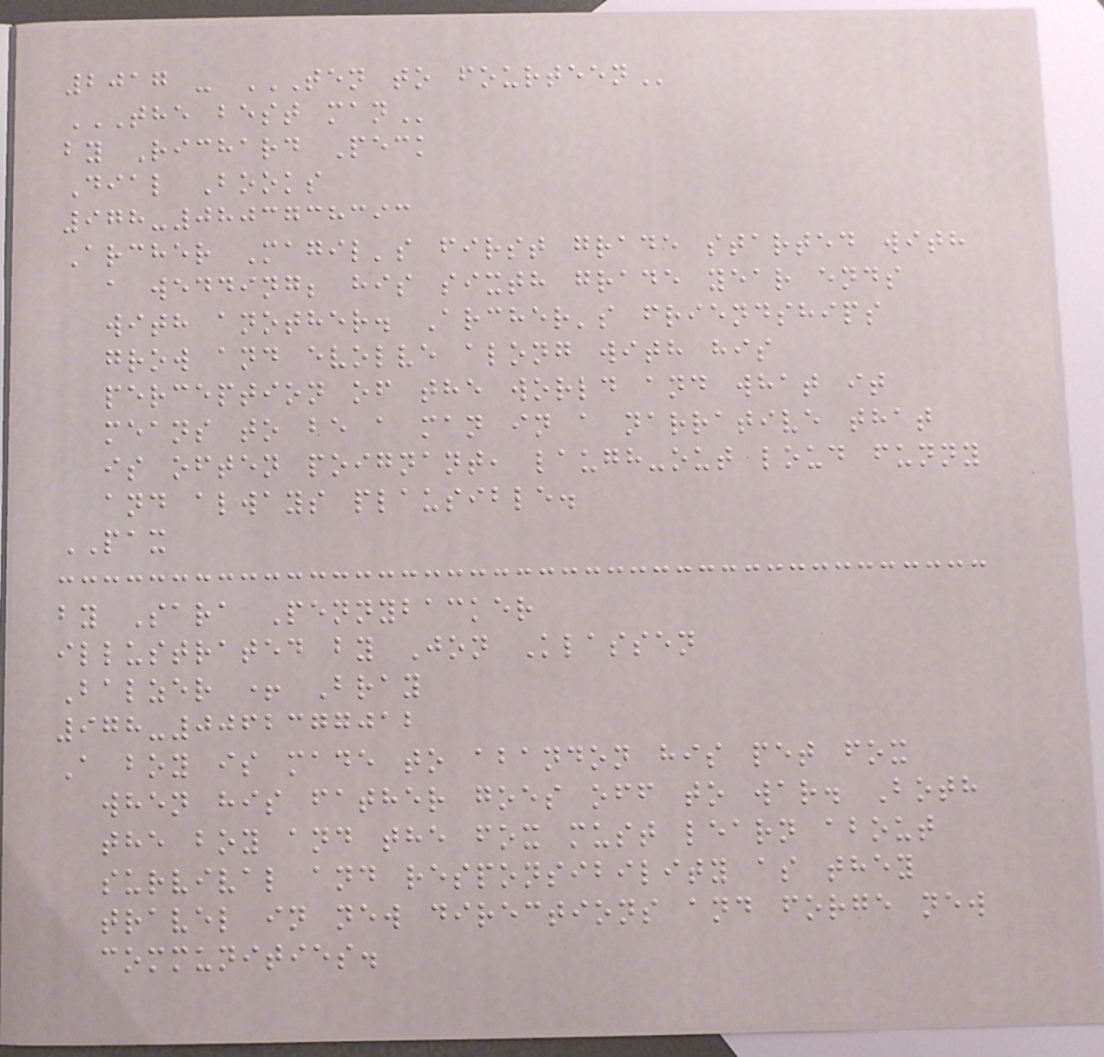2017 - TEN TO FOURTEEN
THE BEST MAN
by Richard Peck
Dial Books
978-0803738393
Archer Magil's first grade started with
a wedding; his sixth grade year ends
with another. Archer's friendships
grow and evolve along with his
perception of the world and what it
means to be a man in a narrative that
is often poignant, laugh-out loud funny
and always plausible.
PAX
by Sara Pennybacker
illustrated by Jon Klassen
Balzer + Bray
978-0062377012
A boy is made to abandon his pet fox
when his father goes off to war. Both
the boy and the fox must learn about
survival and responsibility as they
travel in new directions and forge new
communities.
